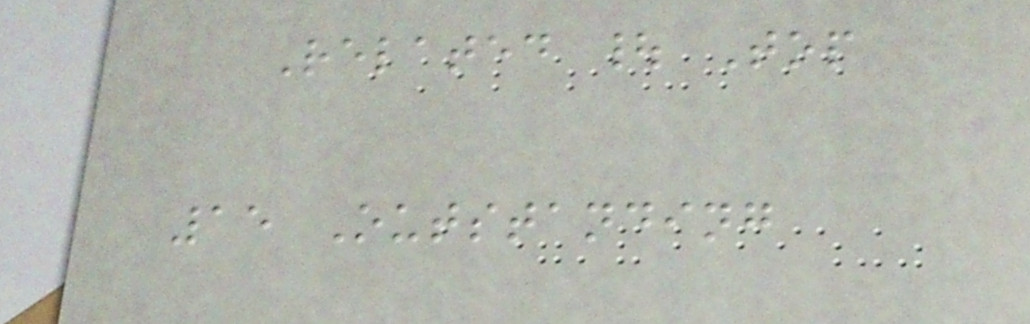Related | Top
15 Outstanding
